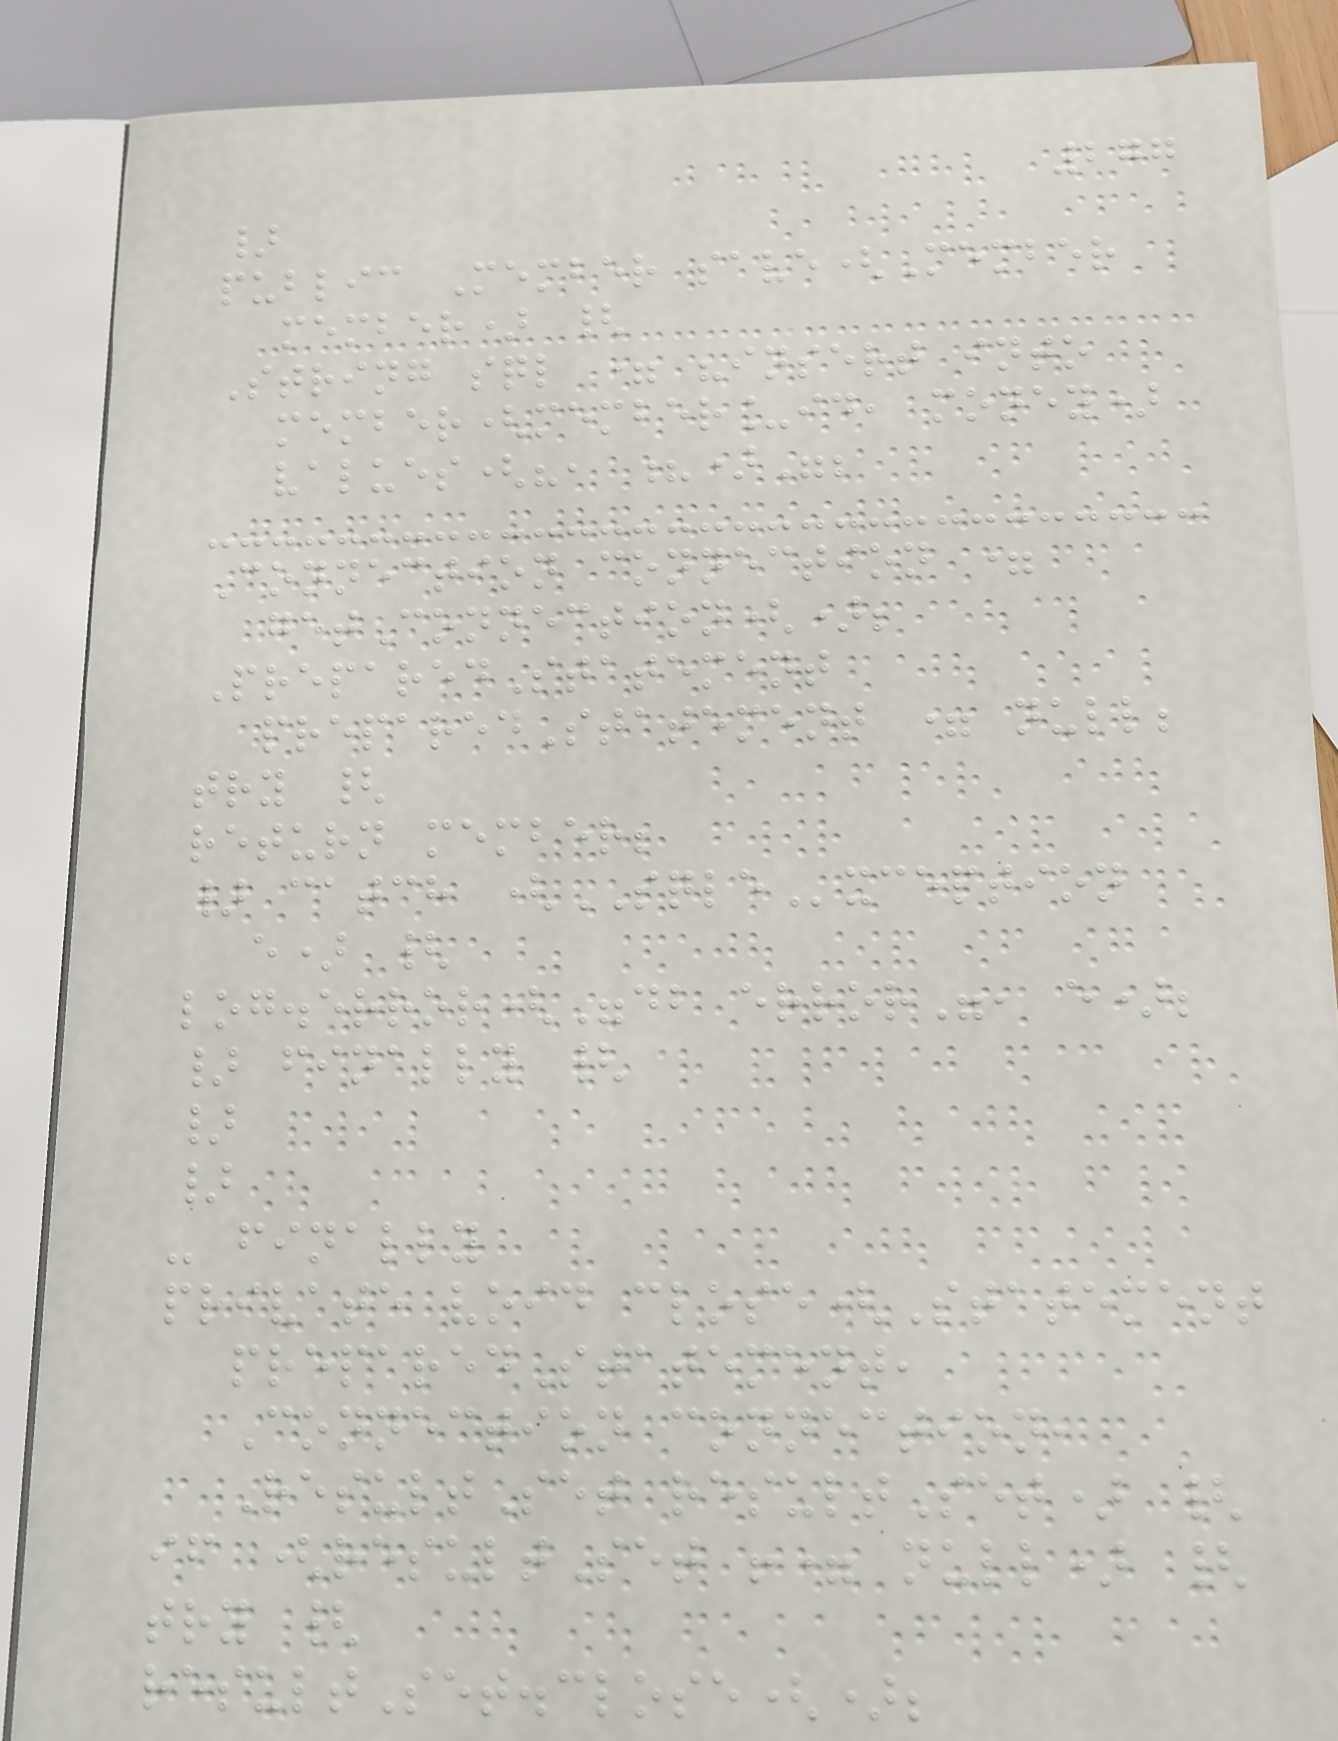277
}
public Member save(Member
member) {
String sql = "insert into
member(member_id, money)
values(?, ?)";
Connection connection =
getConnection();
PreparedStatement
preparedStatement = null;
try {
return member;
} catch (SQLException
e) {
log.error("db error", e);
} finally {
}
}
- finally
private void close(Statement
preparedStatement,
Connection connection,
ResultSet resultSet) {
if (resultSet != null) {
try {
resultSet.close();
